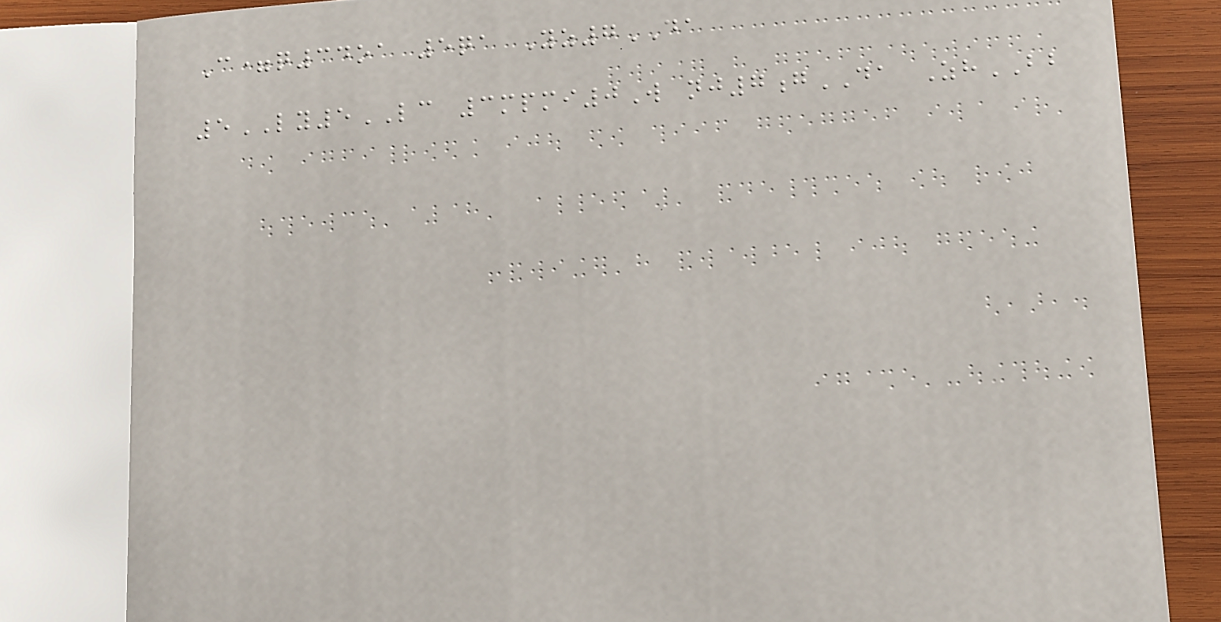C=q34oa 5qa Yz7DA
5LY5LC 3mpmi0W nj7gDA ZhBB
